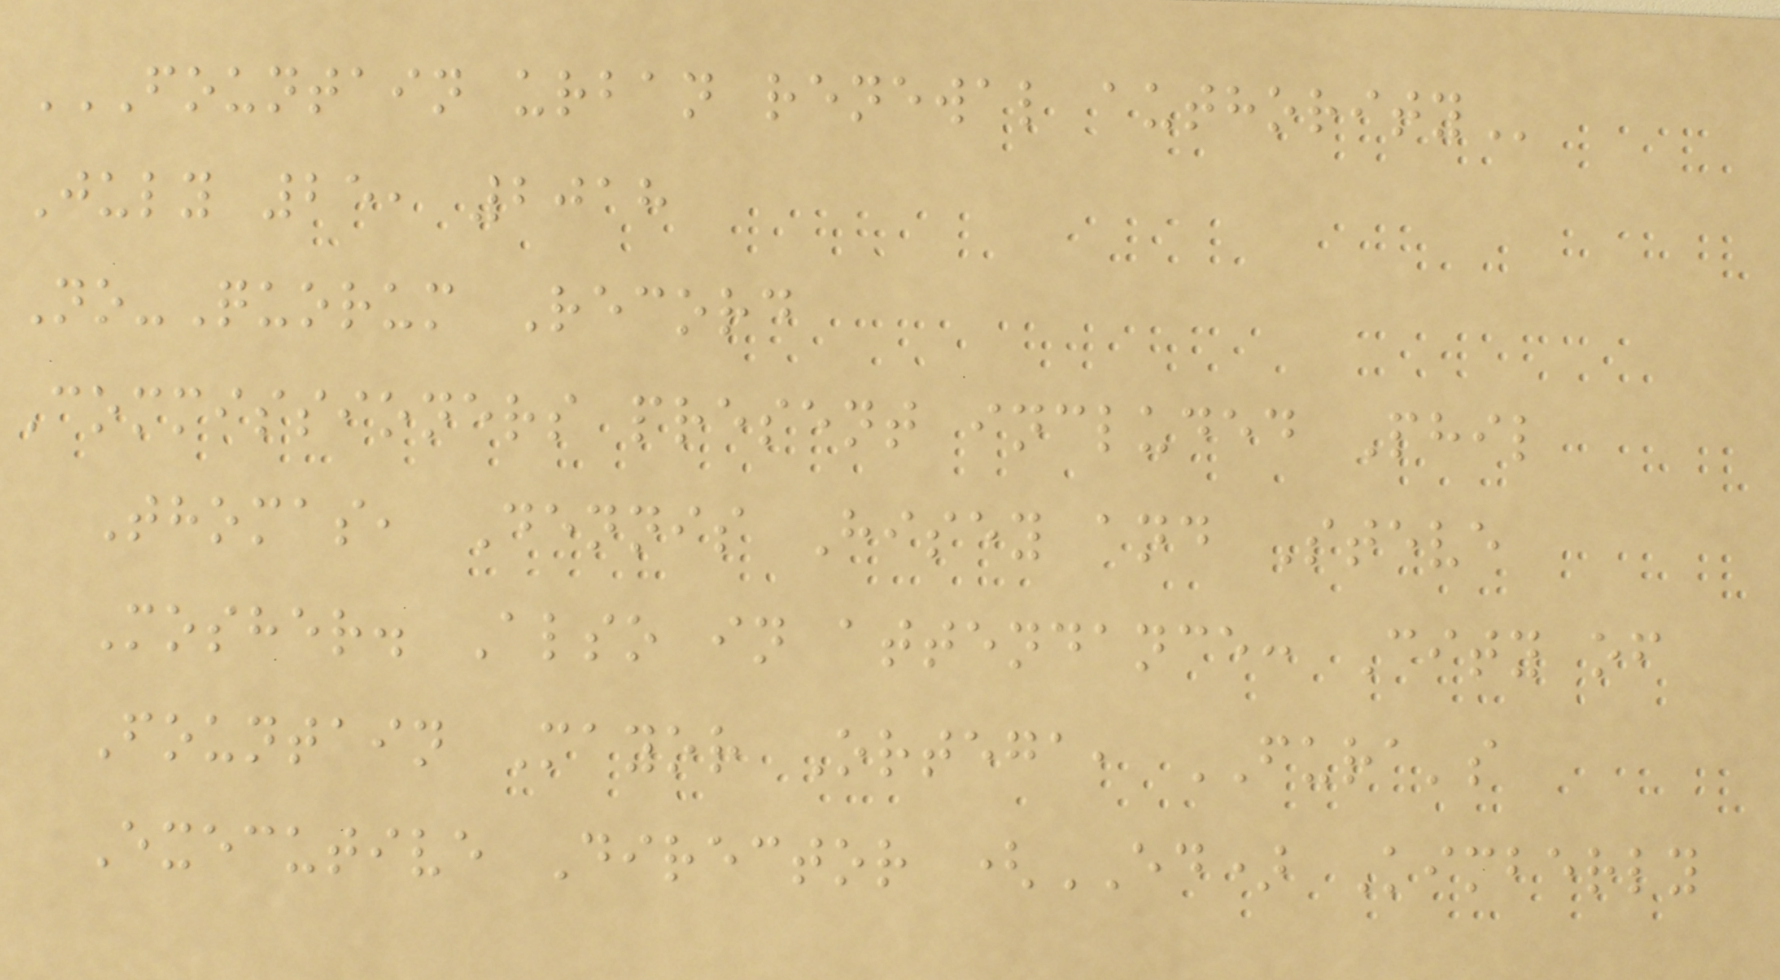FOUNTAIN URBAN RENEWAL AUTHORITY
July 25, 2018
No-Quorum Record
Commissioners present included Phil
Thomas, Dennis Hisey and Steve
Mosher. Also in attendance: City of
Fountain Mayor Ortega, FURA's
Executive Director (ED) Kimberly
